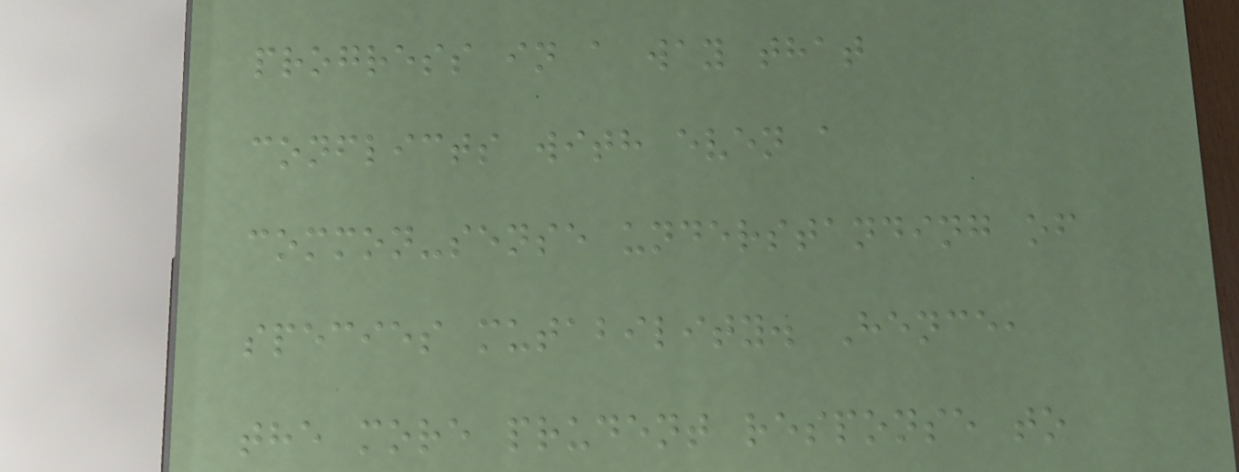progress in a way that
conflicts with even a
common-sense understanding of
species mutability. Hence,
the more prudent response to
